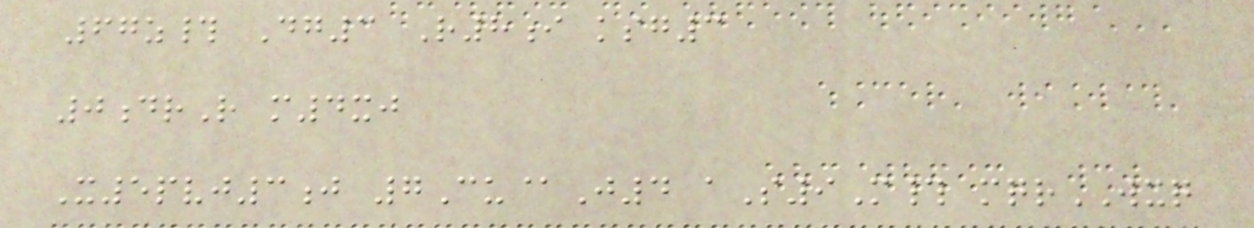67z# Dg3 R8i ksg3
0drR m4xj
X5pvj3j 7Cu@J4 aS9M# mqrWXQ
